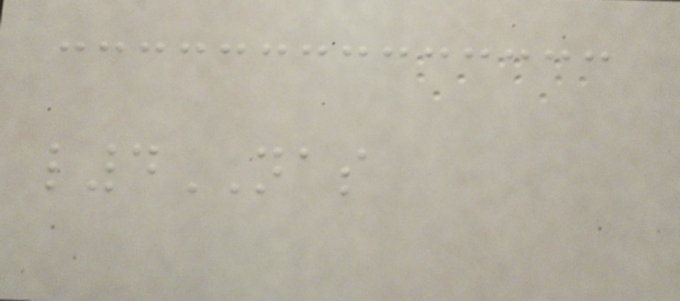l4NAS
